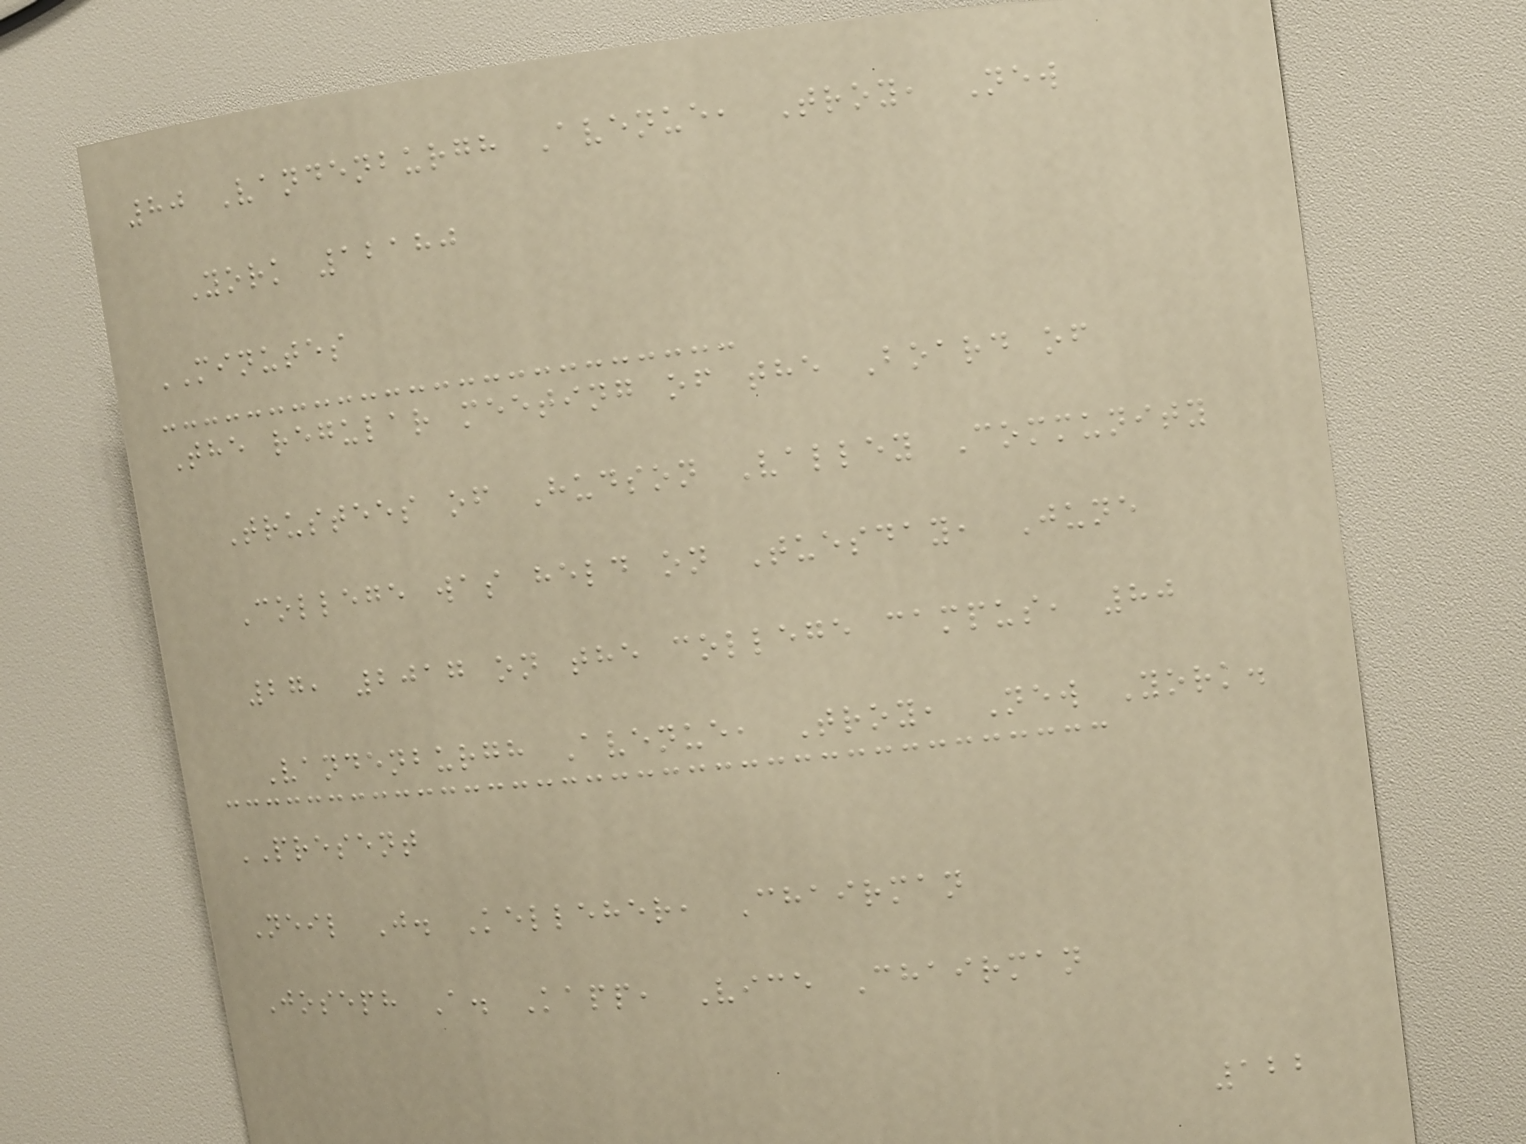80 Vandenburgh Avenue, Troy, New
York 12180
MINUTES
The regular meeting of the Board of
Trustees of Hudson Valley Community
College was held on Tuesday, June
27, 2017 on the college campus, 80
Vandenburgh Avenue, Troy, New York.
PRESENT
Neil J. Kelleher, Chairman
Joseph A. Kapp, Vice Chairman
122
